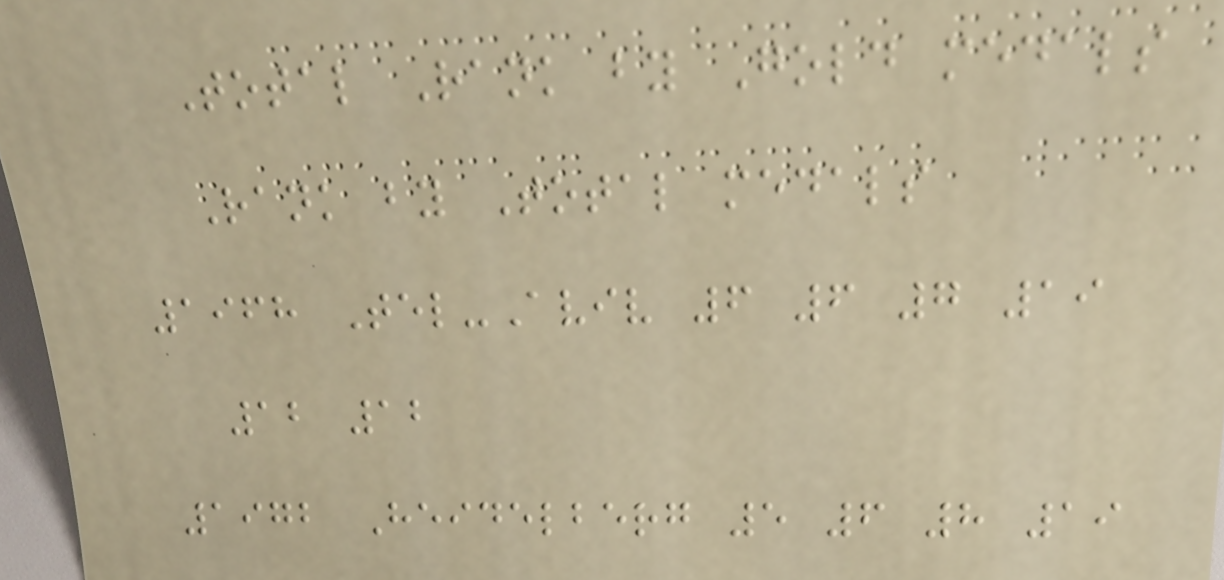Total Rank by Gold medals
Rank by Total medals
1968 Tel-Aviv 6 6 7 19
12 12
1972 Heidelberg 5 6 8 19
